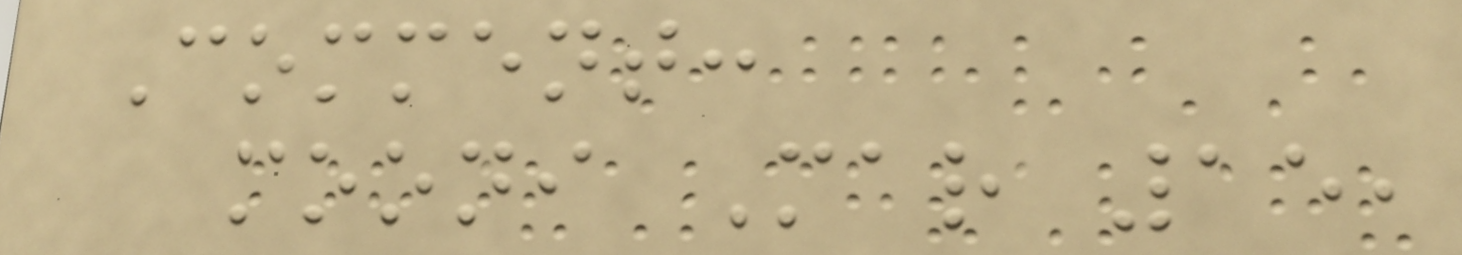Comment:
mooni Mar 15,
